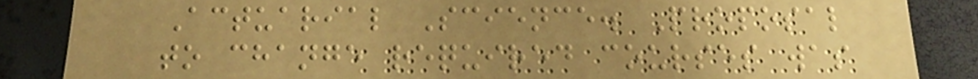Actuarial Science. Proposal
to change required courses was
